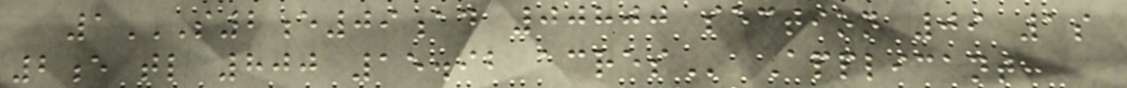1S2E09AD 00800 SECTION 09 1S
2E TL 800 15.92 ACRES Applicant:
